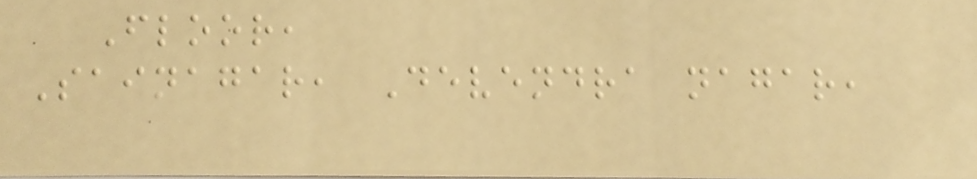Floor,
Sainagar, Devendra nagar,
